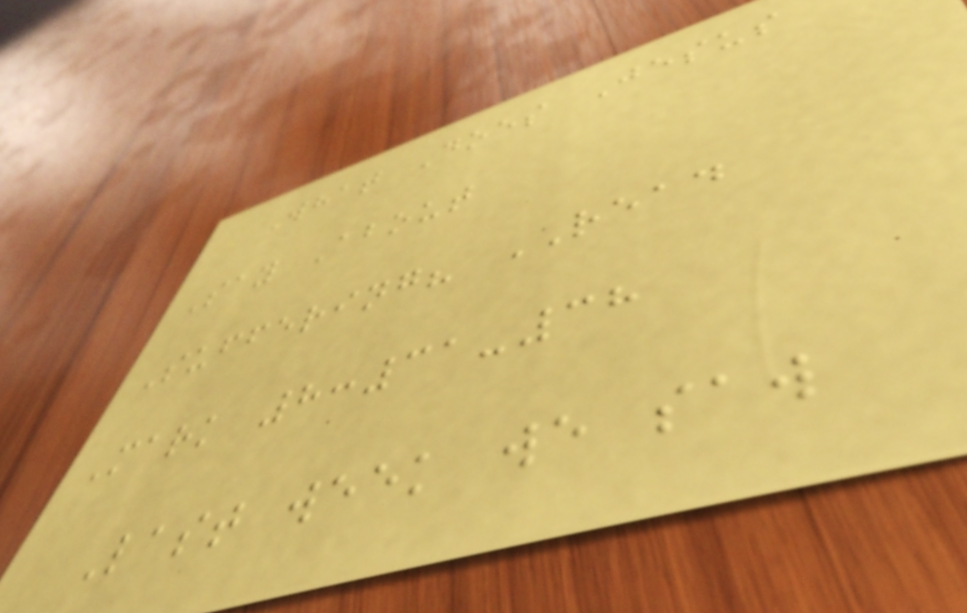What Does Jesus
Say About
Suffering? READ
Mark 8:31-38
Last week we saw
